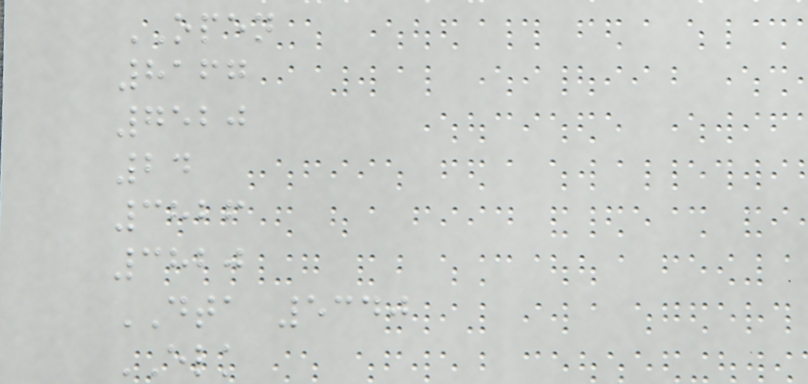OPEN
8167
7520
24
3826
3820
DTA 5340
ELK
